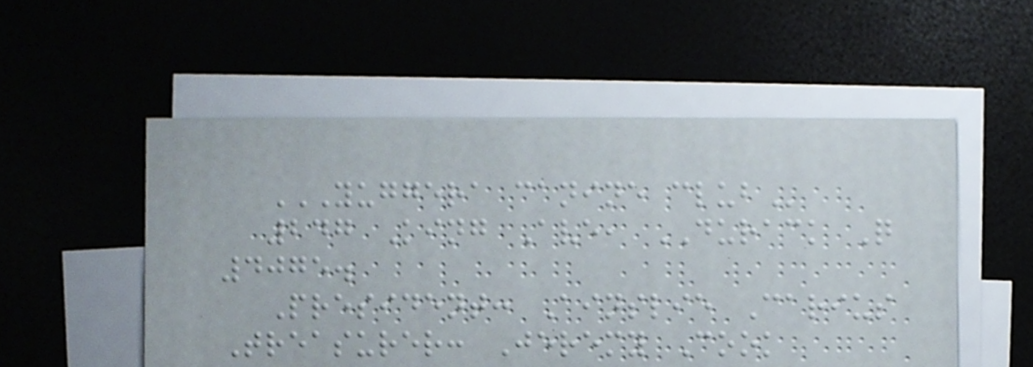YUGGERA CANINE CLUB
247 King Ave, DURACK Q
4075.
President: Ainslie Carius
Treasurer: Jeremy Cook
